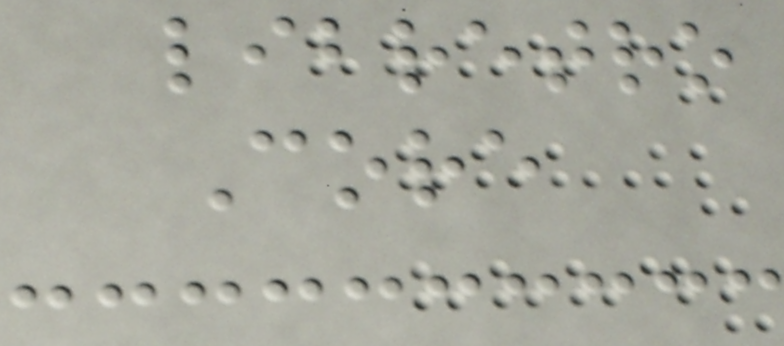libretro
Core
